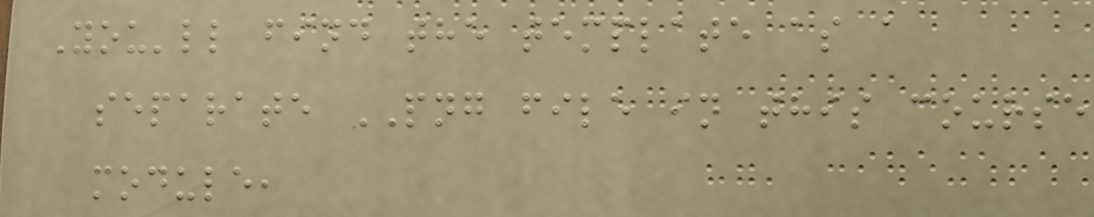You'll find the template as a
separate PNG file in this course
module,
